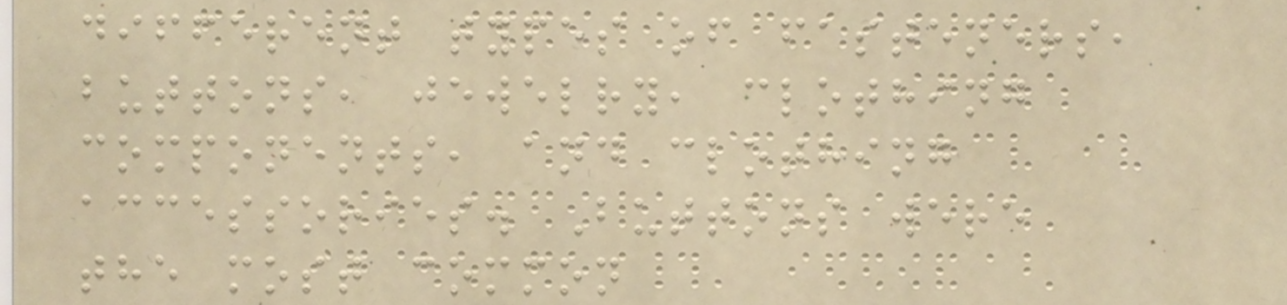different types of fasteners,
buttons, jewelry, clothing
components, and clothing
accessories. Buttons were
the most common
